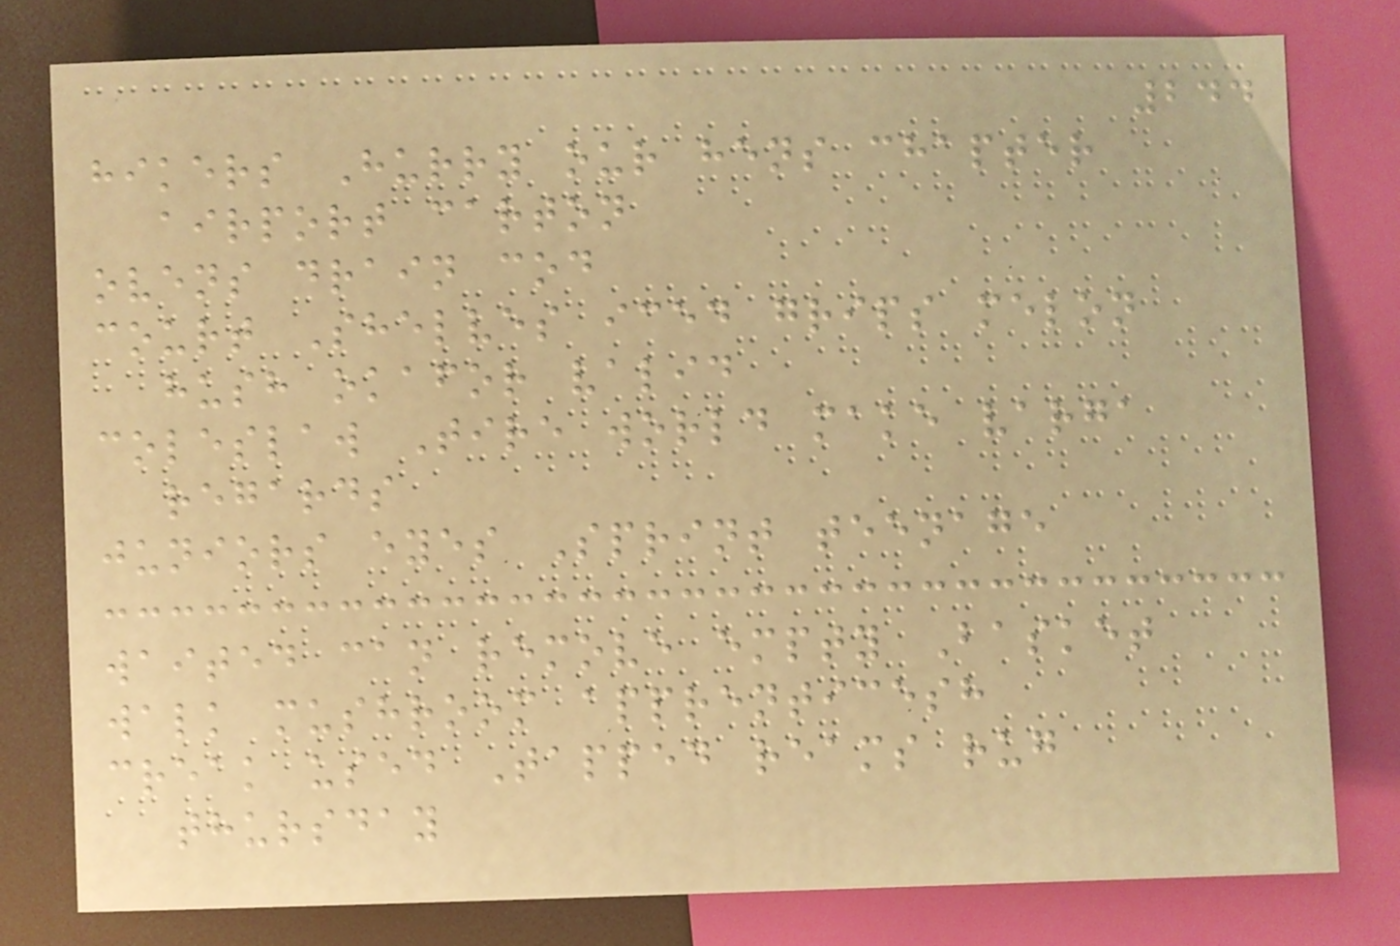244
hikers Hurry our hens chapter
airport carton
ovens drain cod
court Shelves iced grips melon
hush okafor valid
coleslaw Tire world make varga
regards
juniors eyes Sprint teenage
waited can remove empty Basket
walk mushroom apprenticesh
creak used Tapped reams rug
thursday
